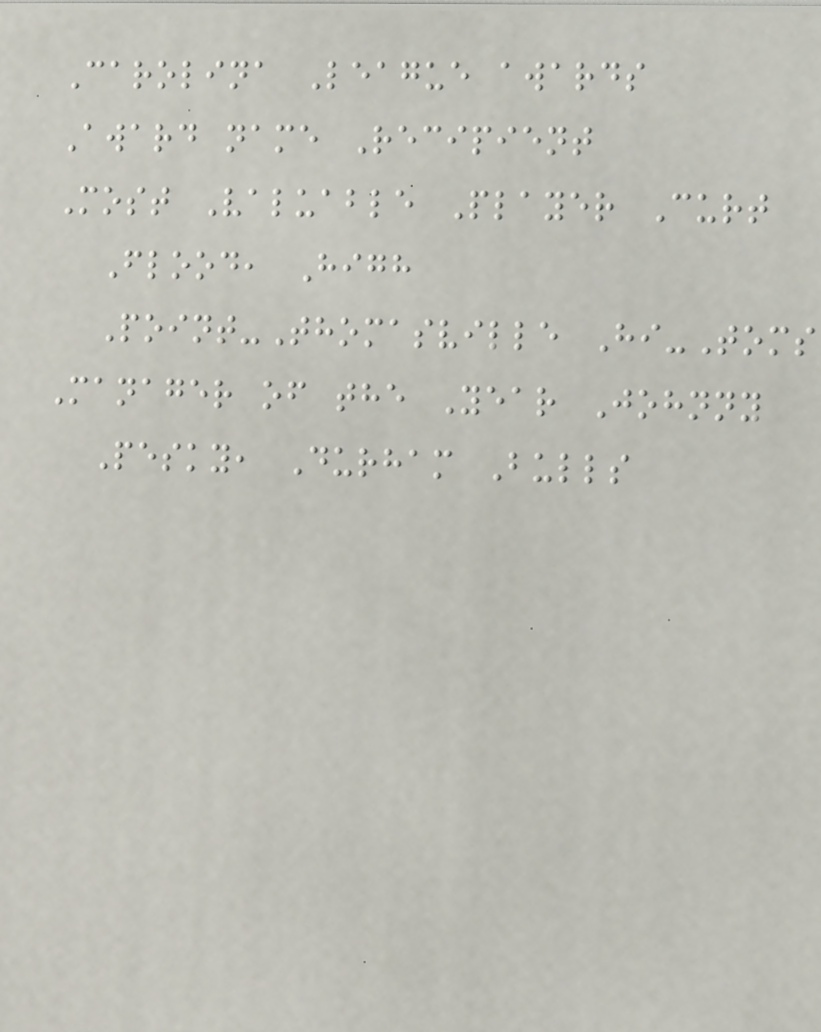Carolina League awards
Award name Recipient
Most Valuable Player Curt
Flood, High
Point-Thomasville Hi-Toms
Manager of the Year Johnny
Pesky, Durham Bulls
